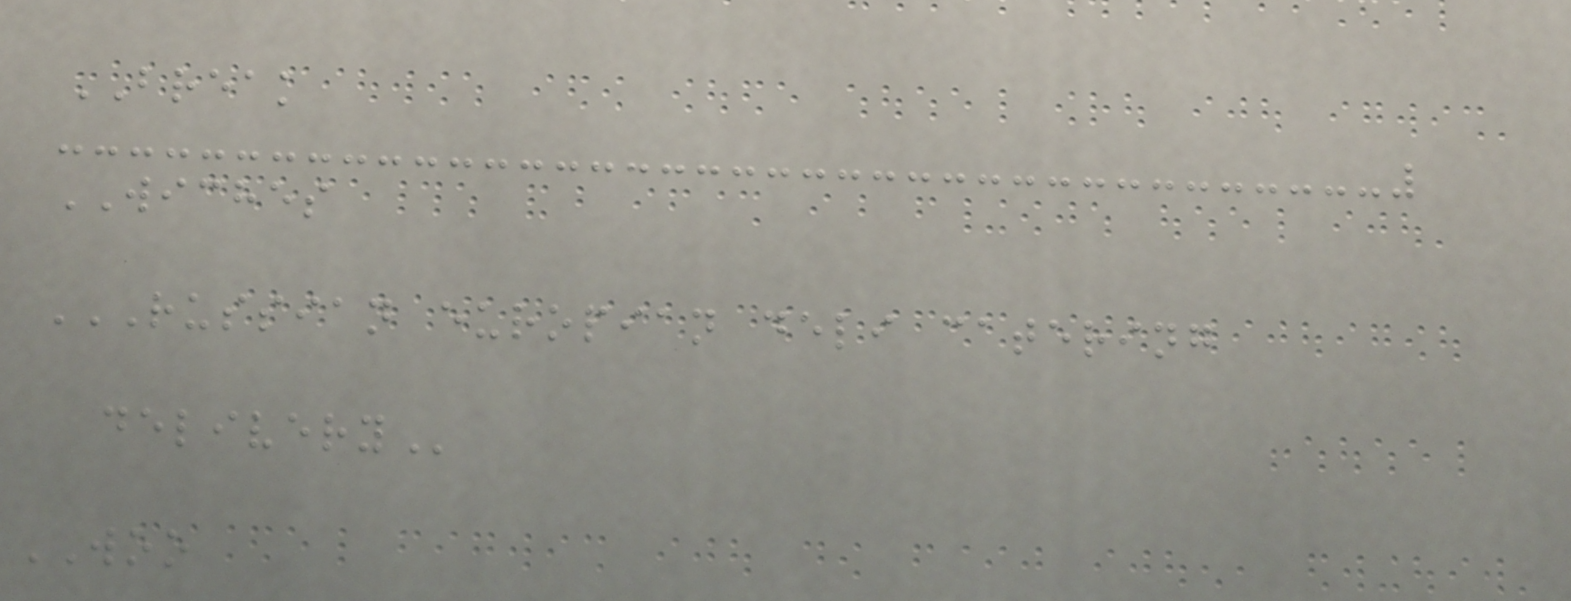BREAK
WICHES
RUSSIAN EUROPIAN DELI CATERING
DELIVERY
WOO
